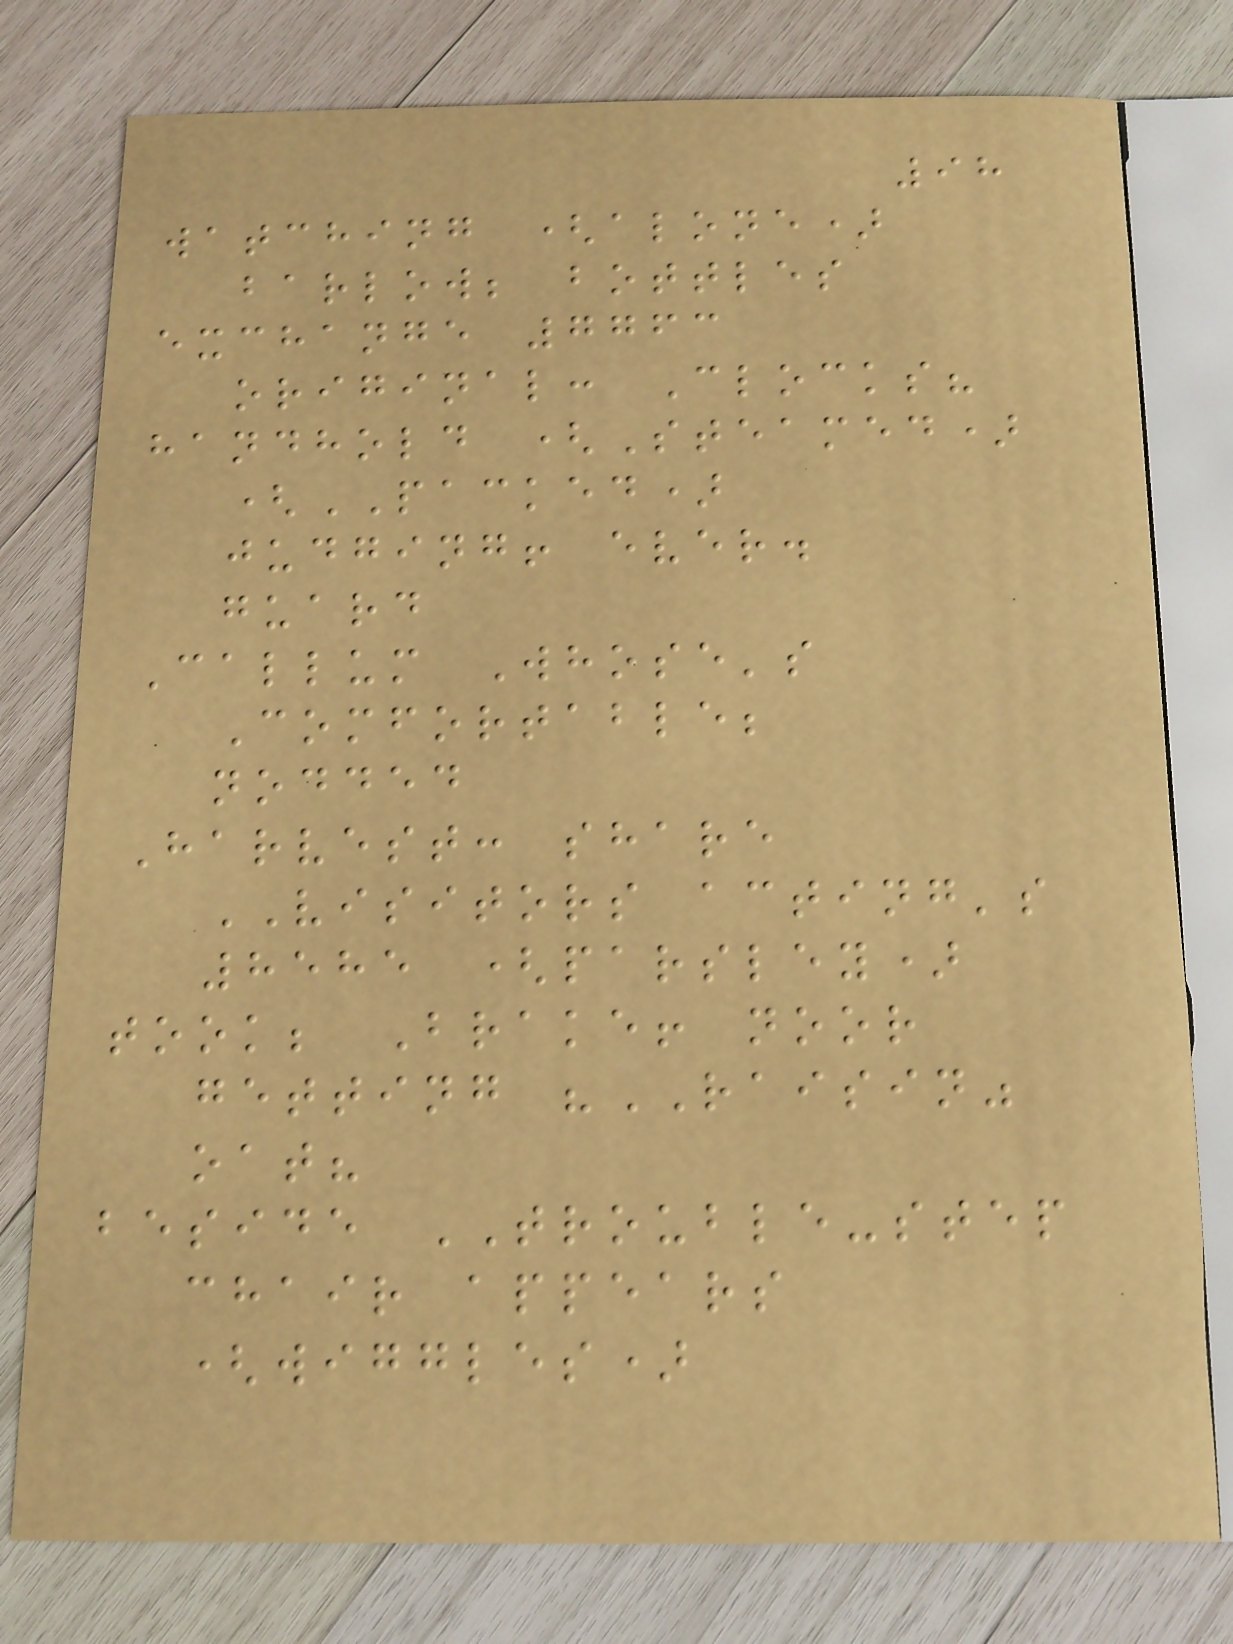98
watching (alone)
barlow; bottles
exchange 7763
original: Clocks?
handhold (Steamed)
(PACKED)
judging! ever.
guard
Callum Whose's
Comfortable;
nodded
Harvest: share
VISITORS acting's
8585 (parsley)
took; Brake! noor
getting "RAISIN"
oat?
beside TROUBLE-step
chair appears
(wiggles)
